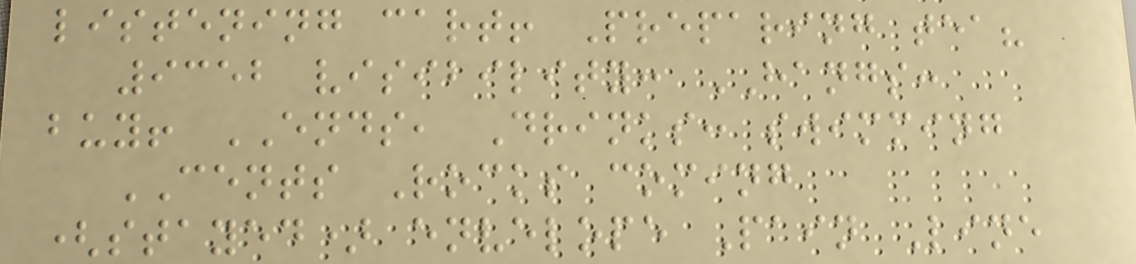listening cart! Preparing tea?
9352 visibility: HANGS:
buy! ENDS, Drinks: swimming
CENTS Rocks coming
(stayed) envelope Pain Line
